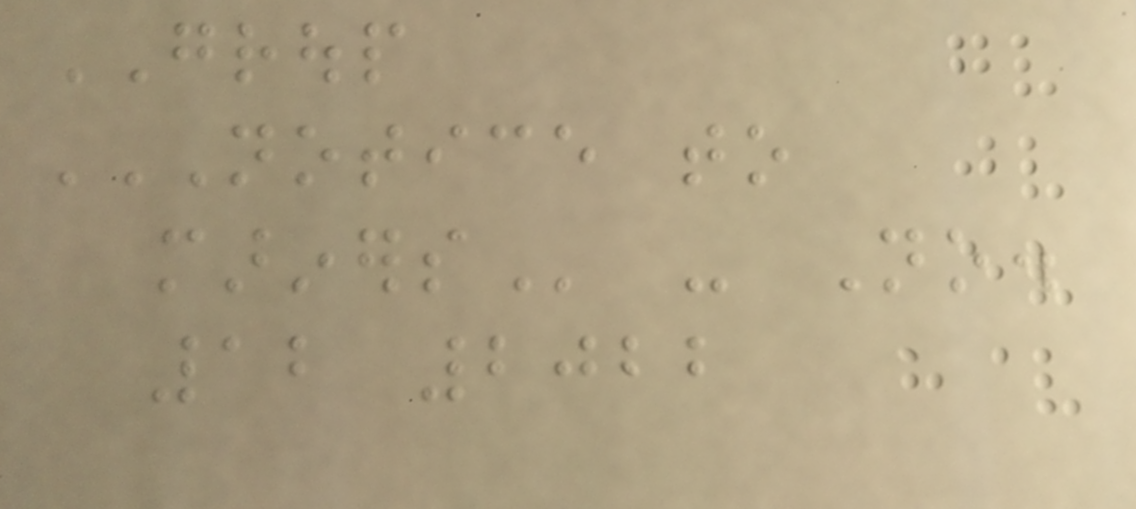GROUP
NOTICE TO
MARINERS - No.
12 2022
